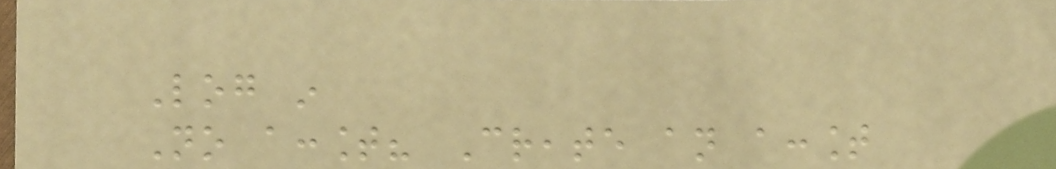Log in
No account? Create an account
